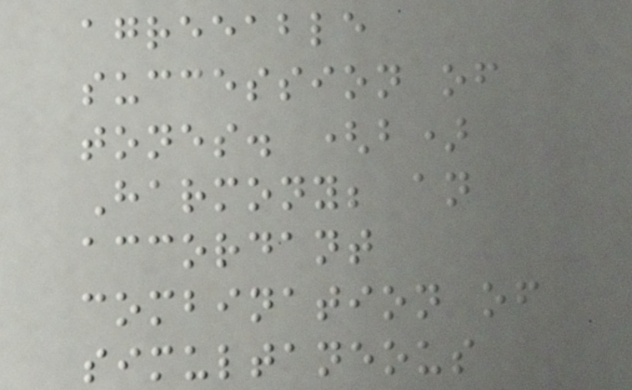agreeable
succession of
tones. (b)
Harmony; an
accordant
combination of
simultaneous
